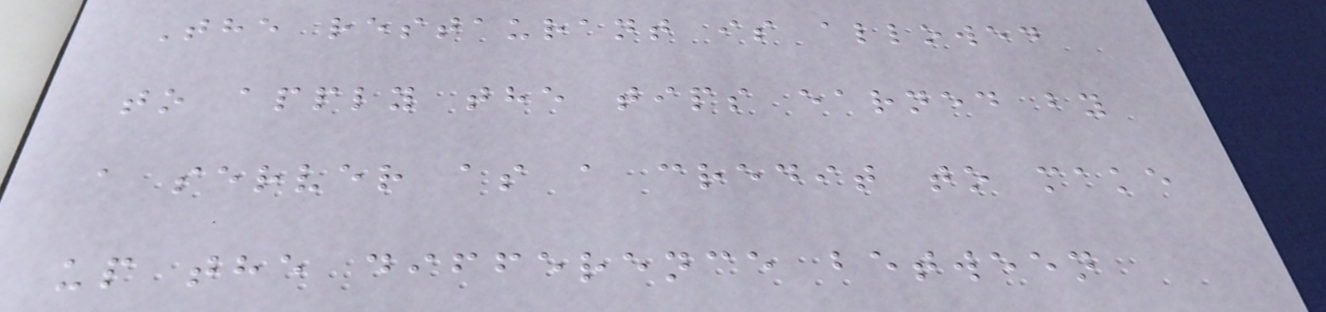The restaurant is allowed
to apply the tips earned by
a server as a credit to make
up the difference between
